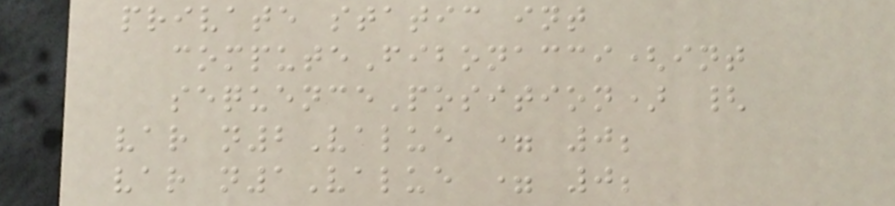private static int
computeFibonacci(int
sequencePosition) {
var n2Value = 0;
var n1Value = 0;
